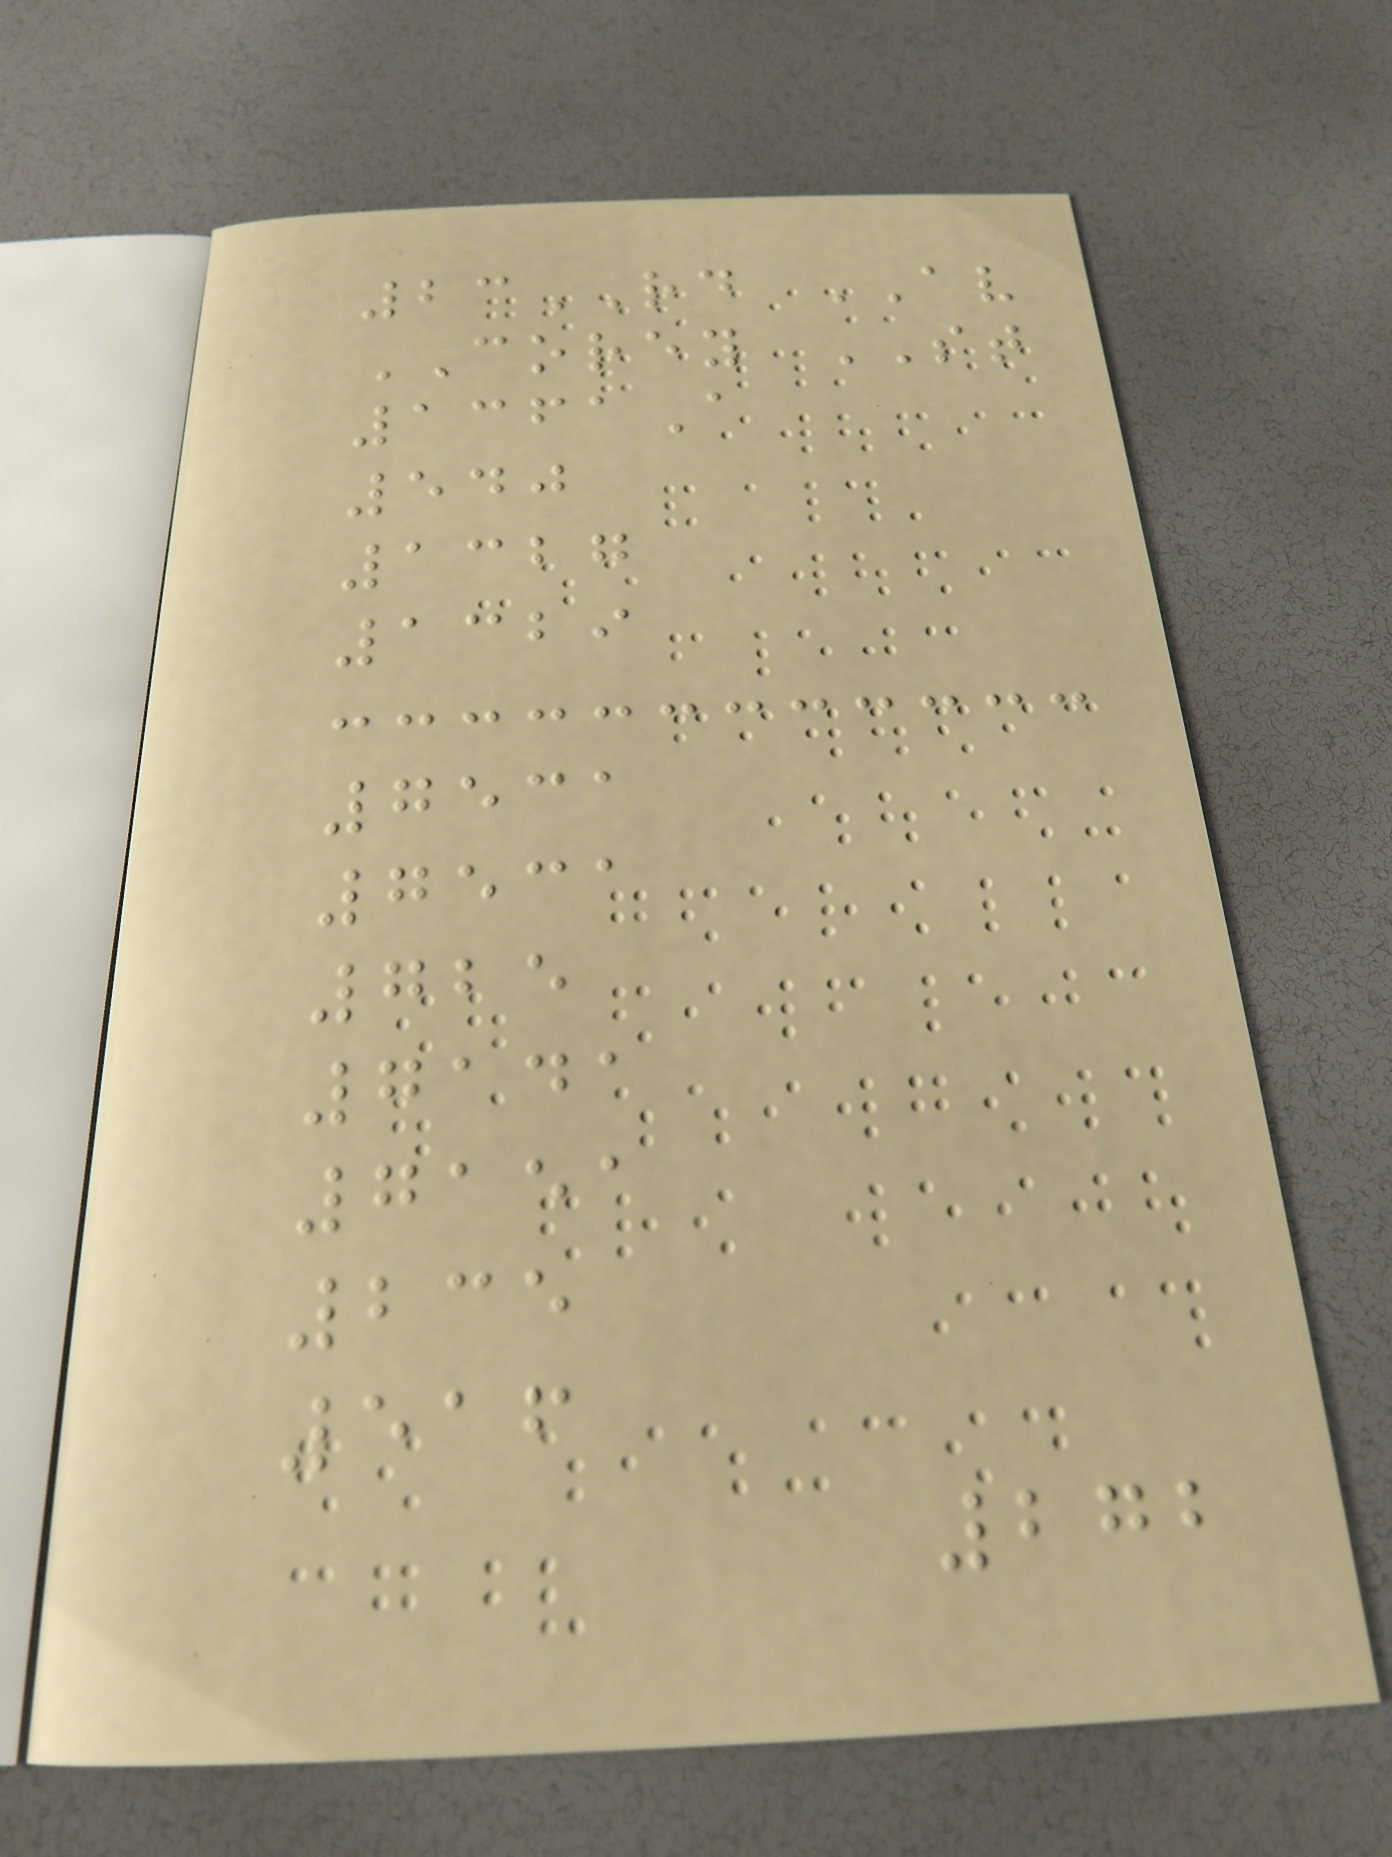23RD AV
COREY ST
1361A
540
1327
1329
7531
7531
725
7141
7151
235
516
272
